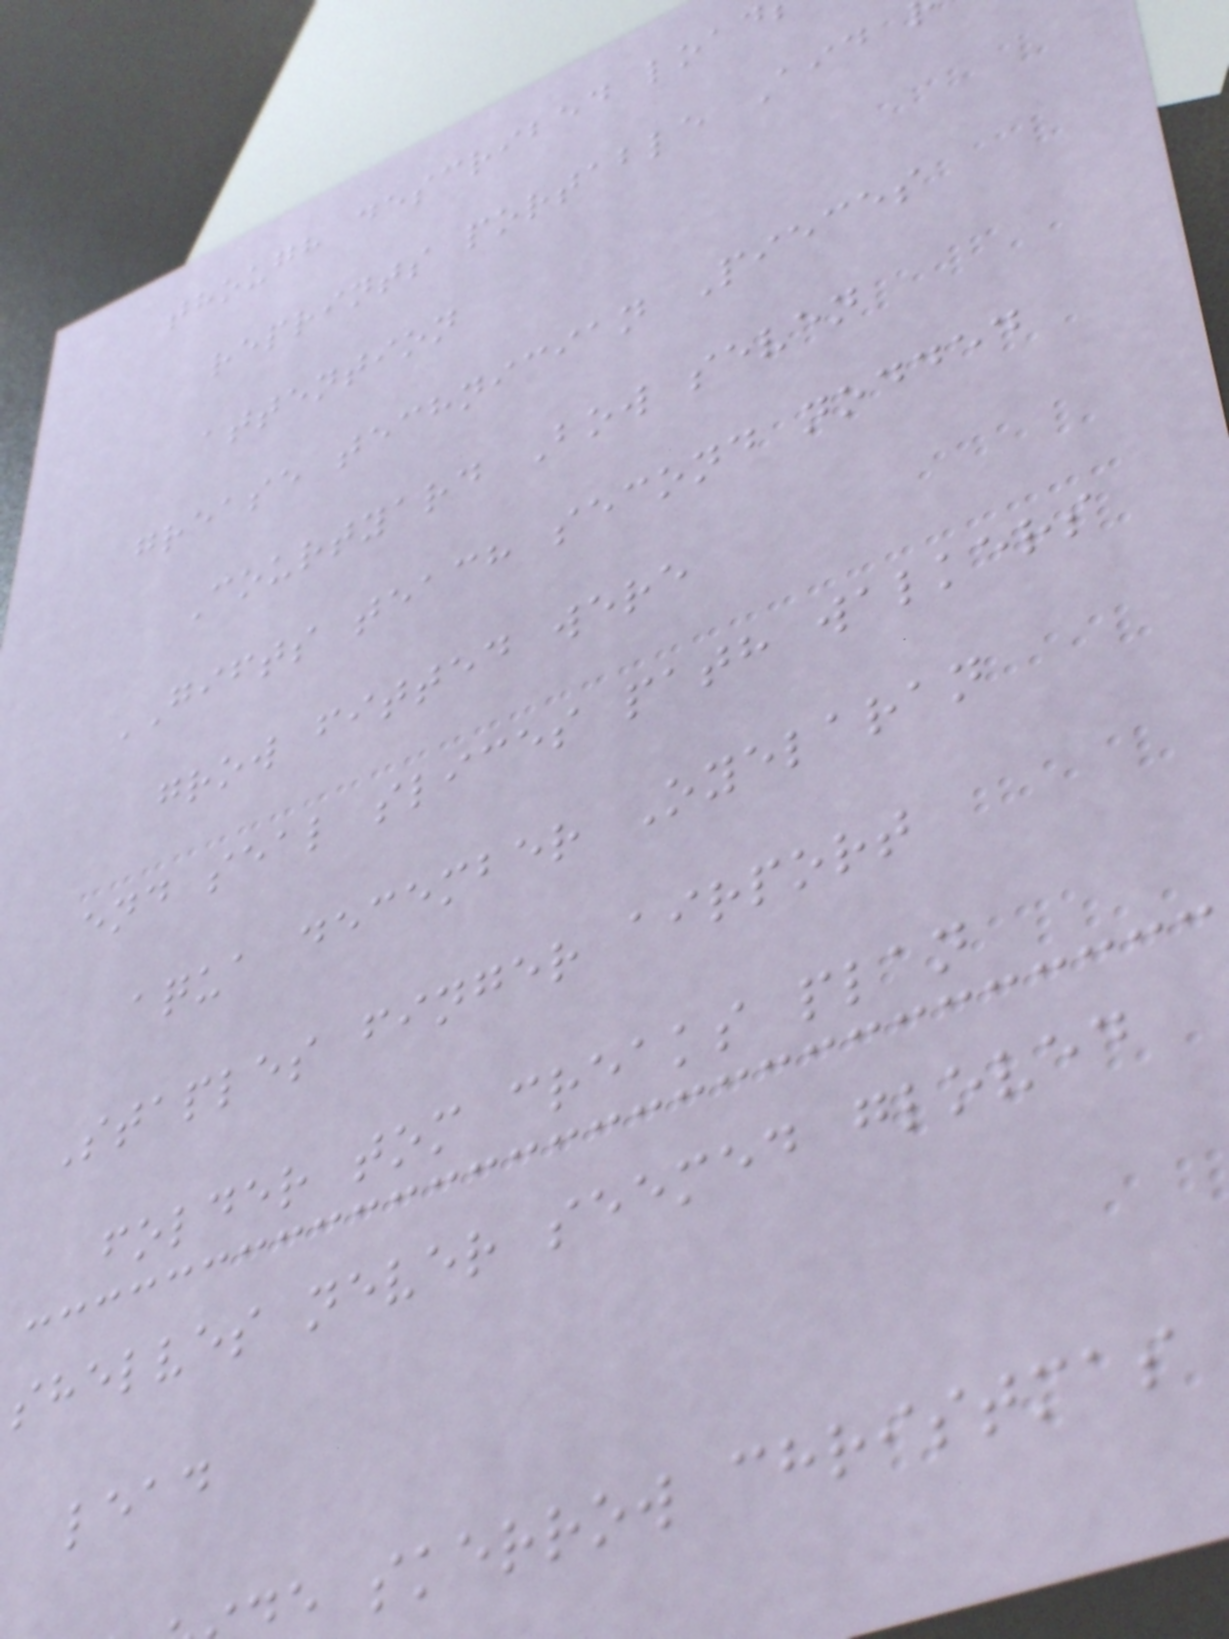though described load
reprints portable Aid
attention
grease technician Pieces
Courtyard Bow seven
GIFTS teach second nodded
grow fitted were
end seal slices path walkers
aqua december Oyelaran
Staples finger airport
folder tom creaks plan
shelves never seemed gloved
lead
e skerrow christmas
